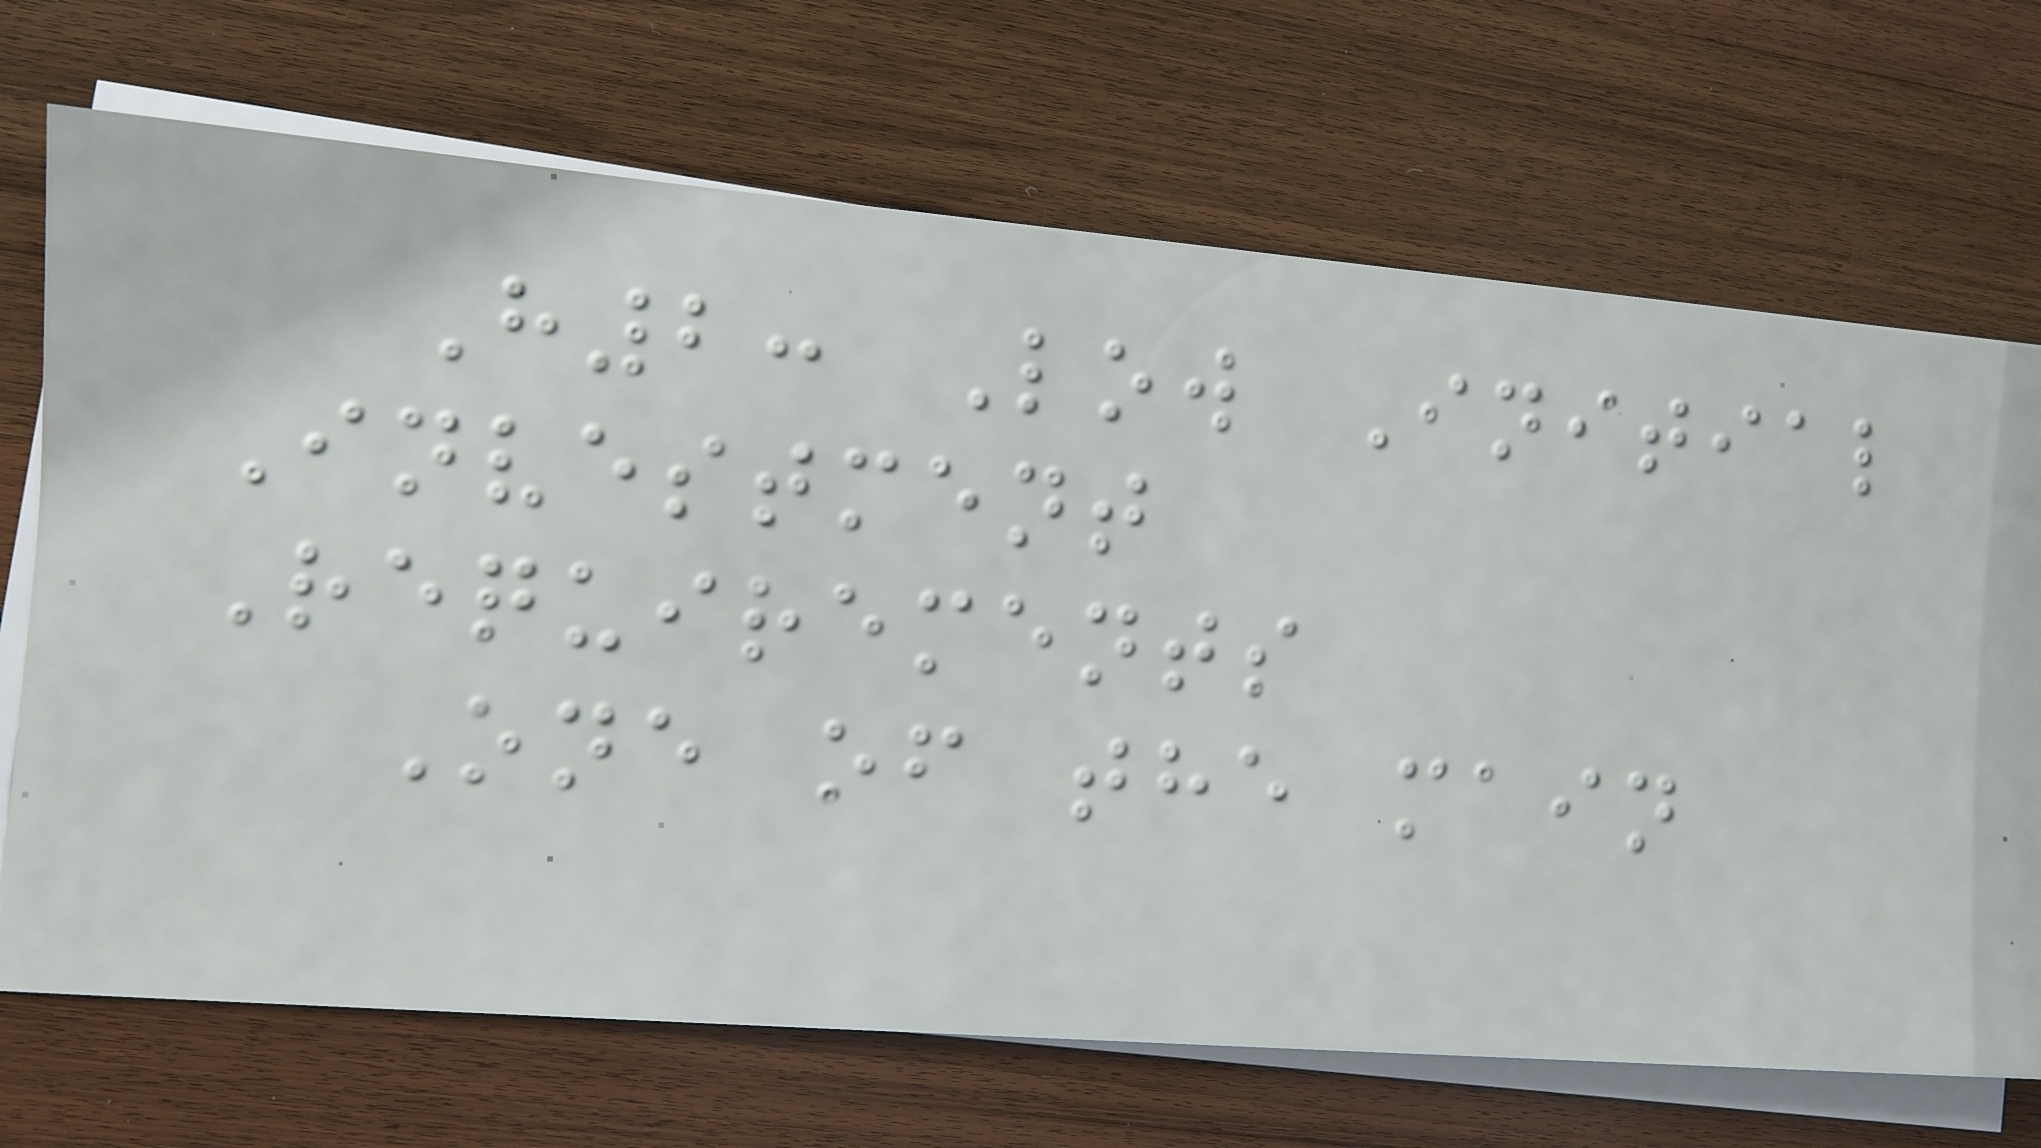H2: Low Initial
Investment
Requirements
One of the main
